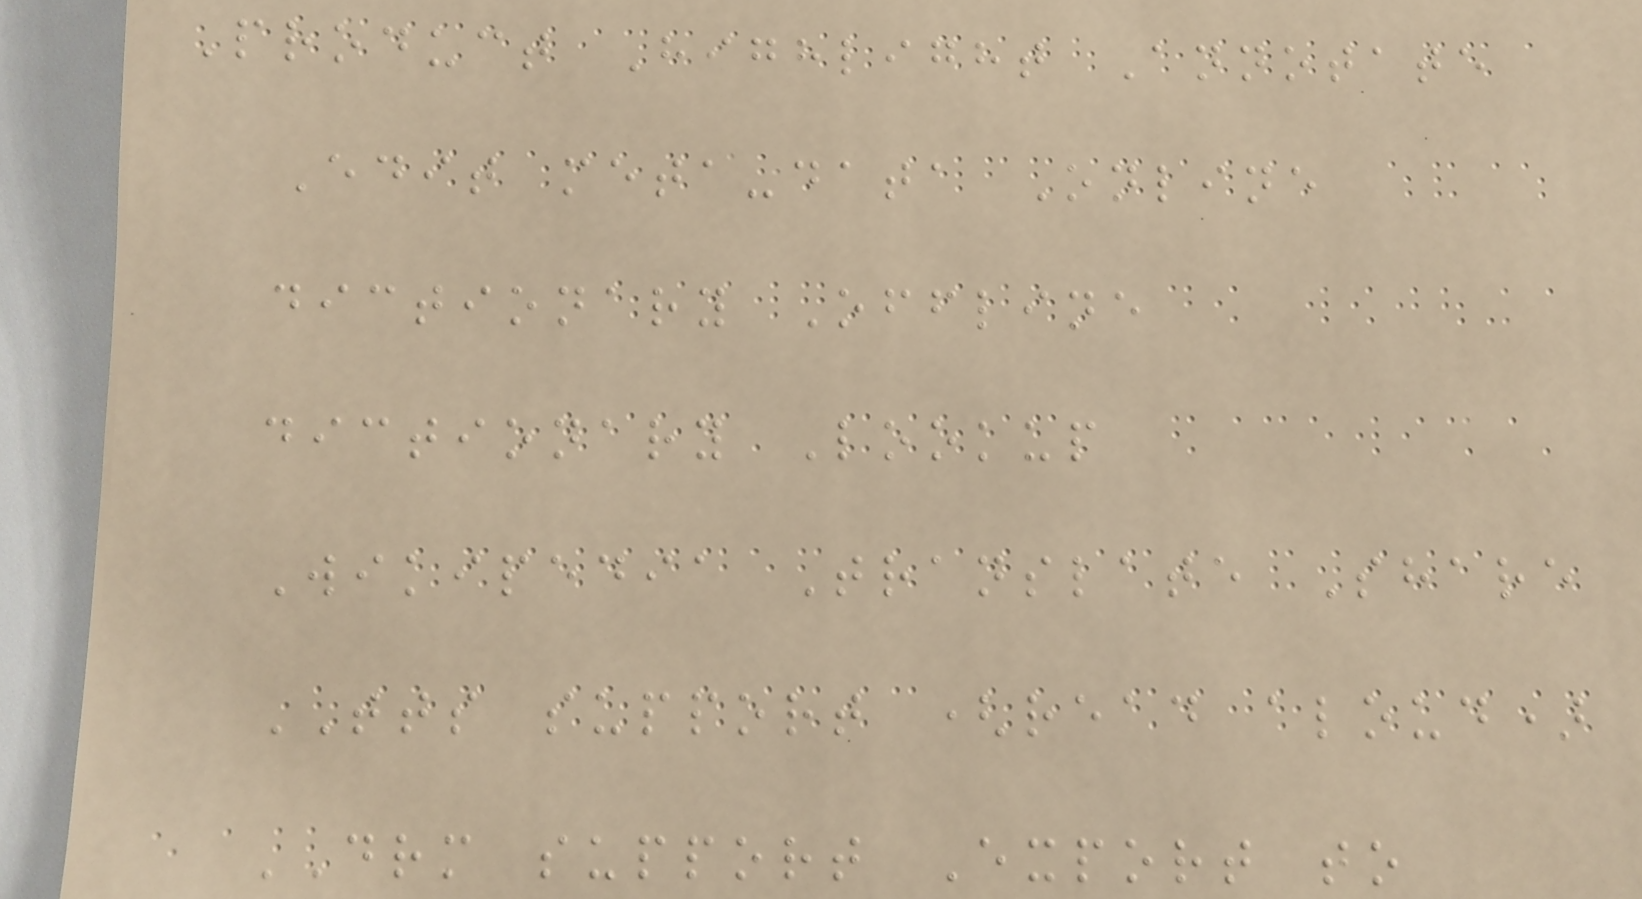Product Highlight Annotate
Edit meta-data Online
dictionary Offline
dictionary Lookup
Wikipedia Translate Share
TTS support (read aloud)
DRM support Export to
